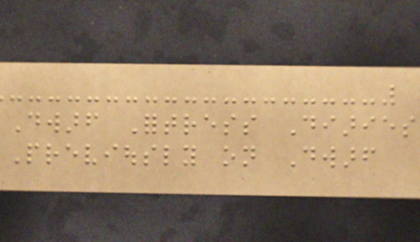Dwarf Fortress Diaries
Previously on Dwarf
